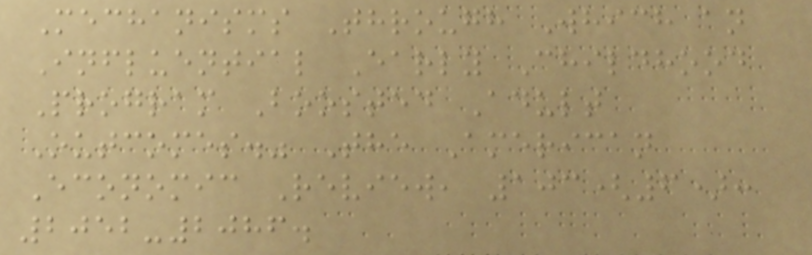Mechanisms Through Which an
Influential Early Childhood
Program Boosted Adult
Outcomes." The American
Economic Review, 103(6):
2052-2086.
